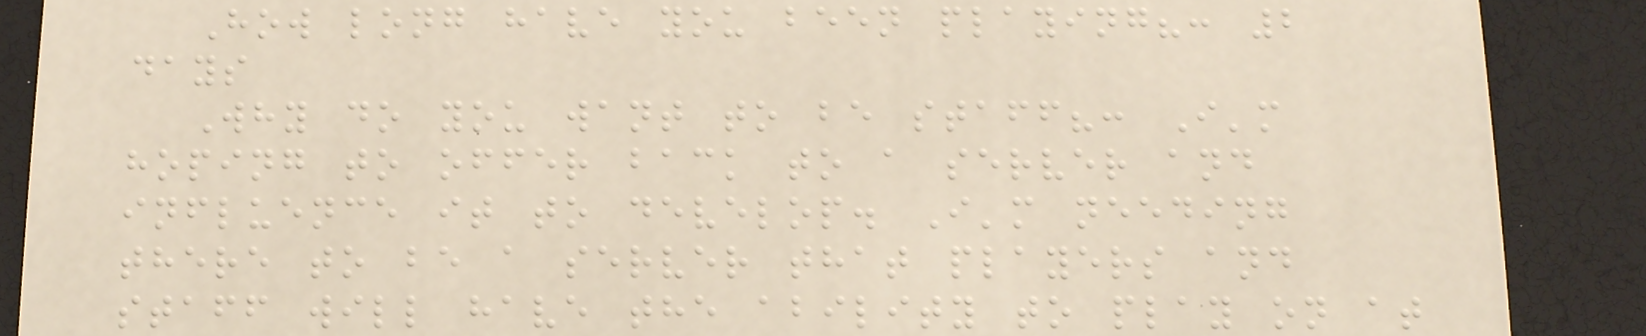How long have you been playing?: 2
days
Why do you want to be staff?: I'm
hoping to offer back to a server and
influence it to develop. I'm needing
there to be a server that players and
staff will have the ability to play on at
